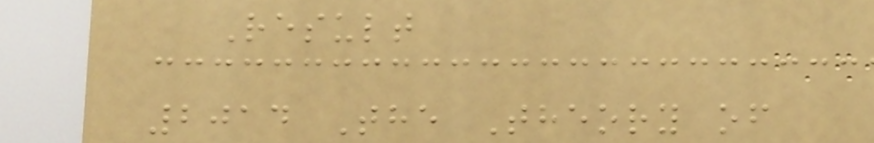Result
2014 The Theory of
